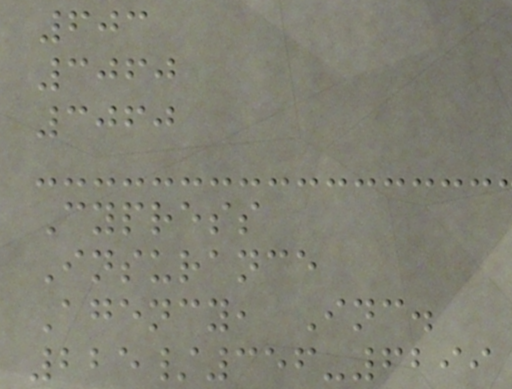603
3060
3060
Cypress
Insurance
Agency, Inc.
225/356-6299
